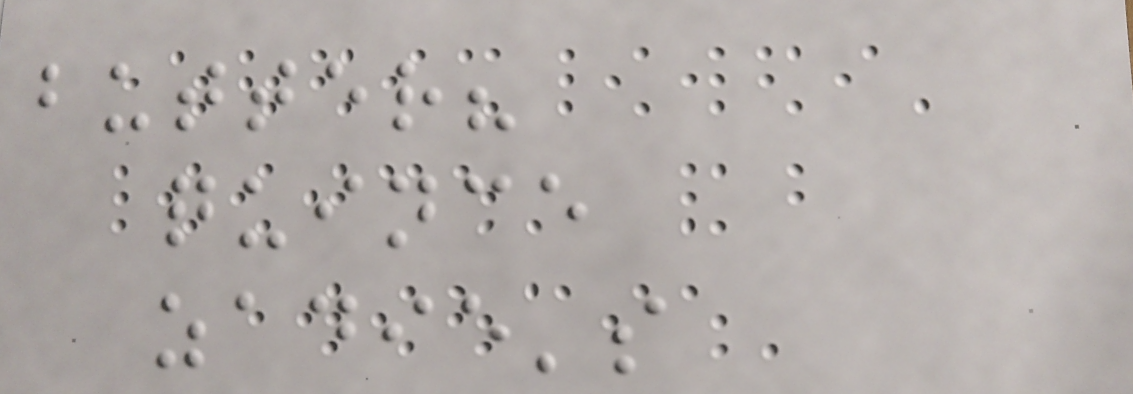butter?
quince
zadie's
